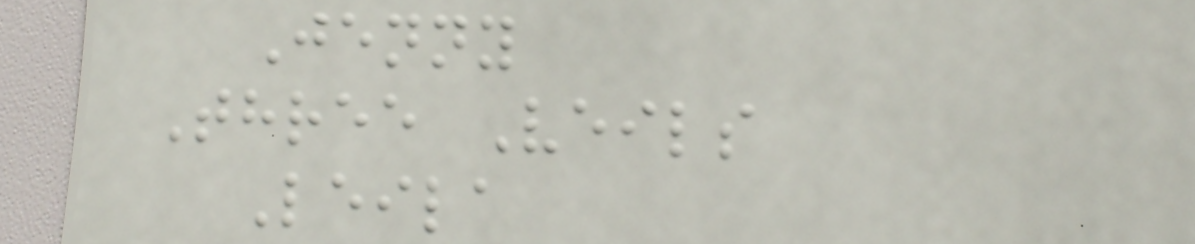Jenny
Three Veils
Leila
